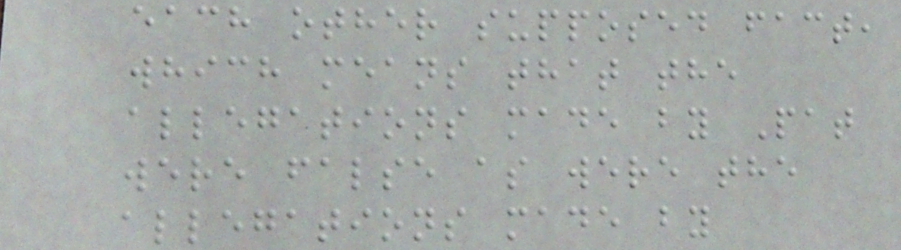each other supposed fact,
which means that the
allegations made by Pat
were false as were the
allegations made by
